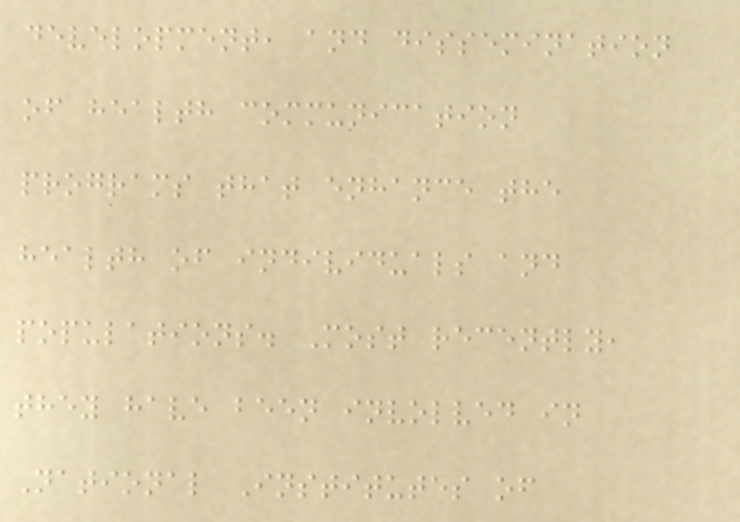development, and dissemination
of health communication
programs that enhance the
health of individuals and
populations. Most recently,
they have been involved in
National Institutes of
